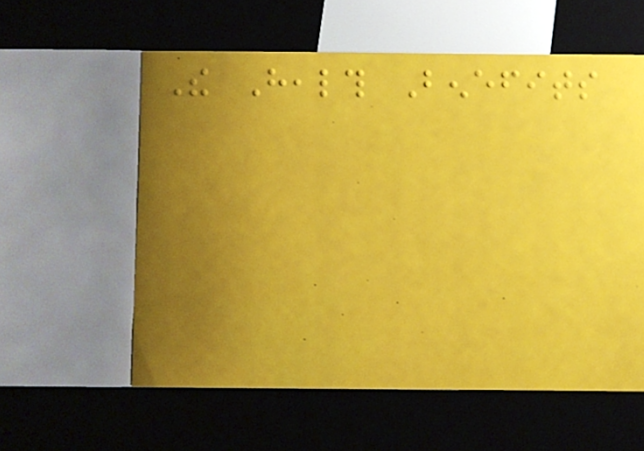The Health Benefits
